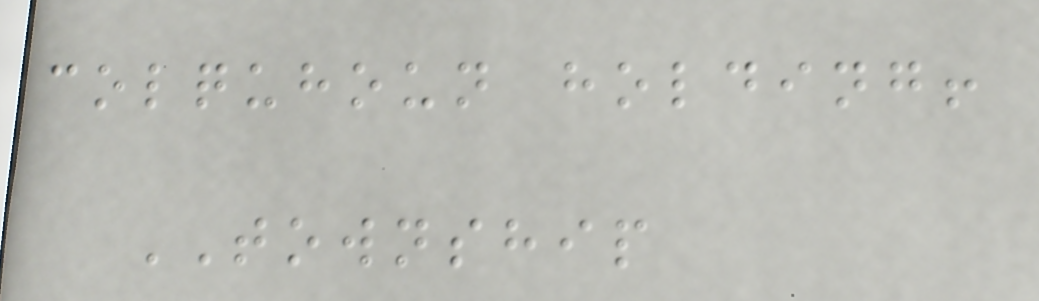colquhoun holding!
TOWNSHIP
